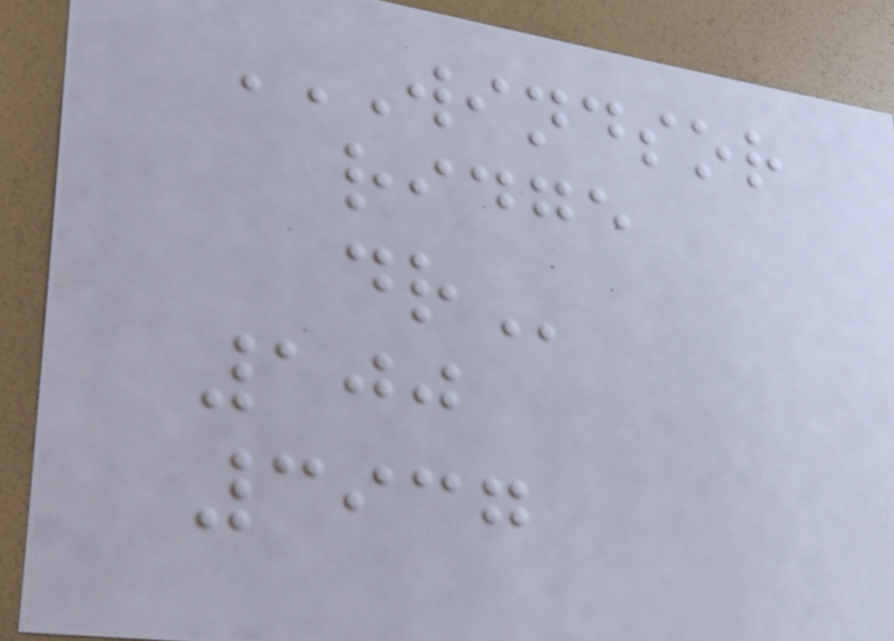WINDSOR
RIDGE
DR
100
3937
